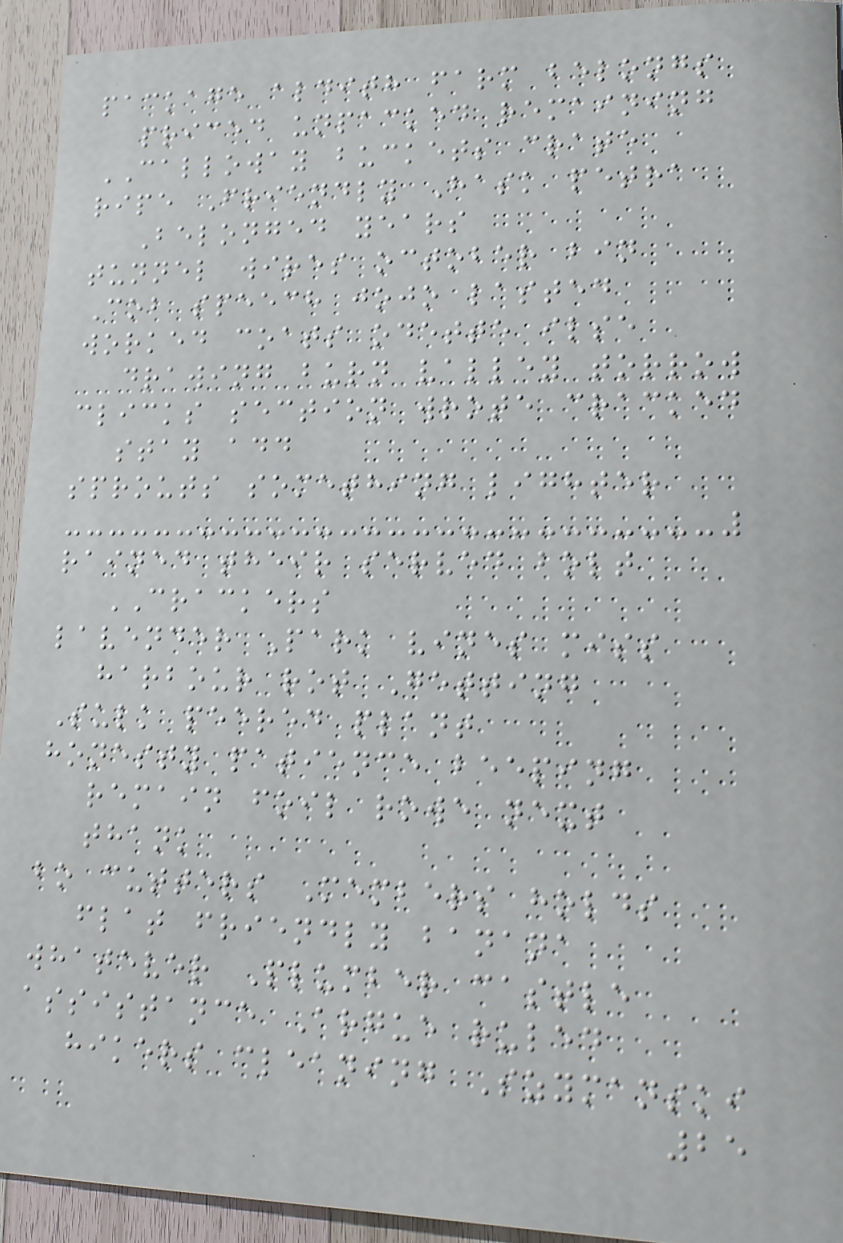package aldith farm belongs
priced unpacked remaining
CALLOWAY buckets crate
ripe Friendly Hask petra
Belonged years
tunnel wires october bin
Cob speech jojo lasted
worked coats odette ilse
drawing burn valley torrow
clicks section wrote cracked
stay add
sprouts something lighter
rained their served bolt
CRACKERS
lavender Park vines miss
harbour rot Getting
Sulk peered plant
honesty patience beeping
remain foil rowe next
thank
bo cutters Members holds
flat friendly banana
whatever Plumber castle
assistance Argue ruled
hikers cleaning Szymanski
25
